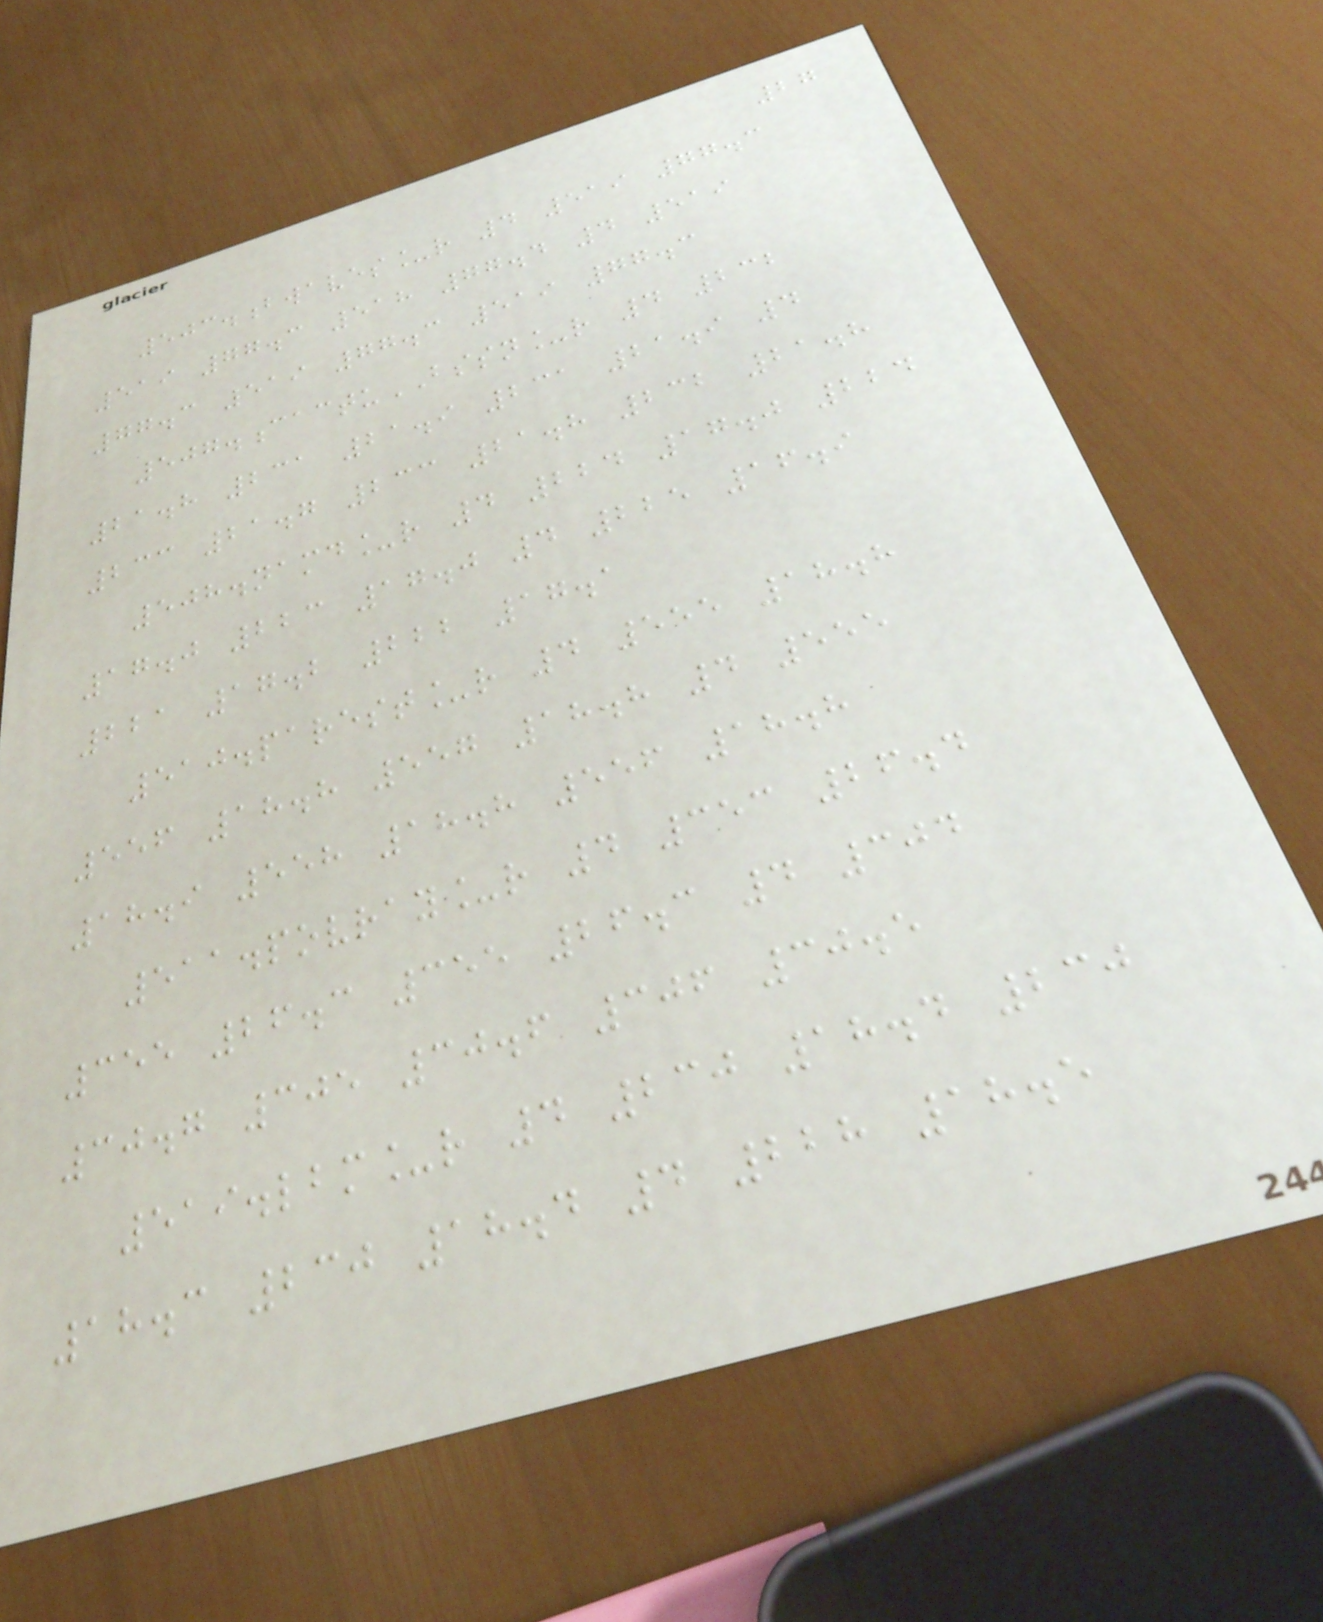27
503.bwaves_r 4 519 77.3
519 77.3 518 77.4 4 519
77.3 519 77.3 519 77.3
507.cactuBSSN_r 4 232
21.8 231 21.9 231 21.9 4
233 21.7 233 21.8 232 21.8
508.namd_r 4 224 17.0 224
17.0 223 17.0 4 225 16.9
221 17.2 222 17.1
510.parest_r 4 555 18.8
556 18.8 557 18.8 4 555
18.9 558 18.8 556 18.8
511.povray_r 4 353 26.4
355 26.3 355 26.3 4 304
30.7 305 30.6 306 30.5
519.lbm_r 4 230 18.4 230
18.3 230 18.4 4 228 18.5
